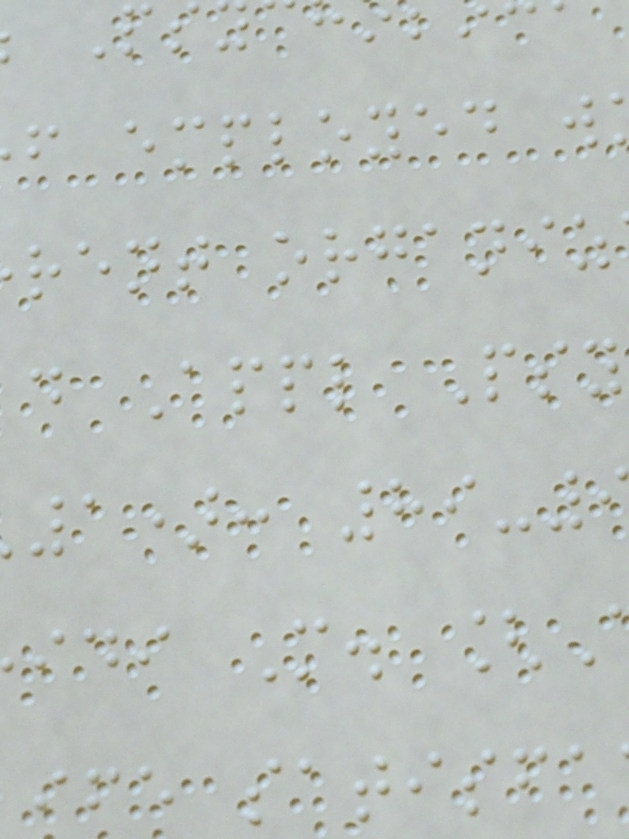f employed w
rent organiz
d Appl Psy
1): 89-
idi M. [
ife satisfa
